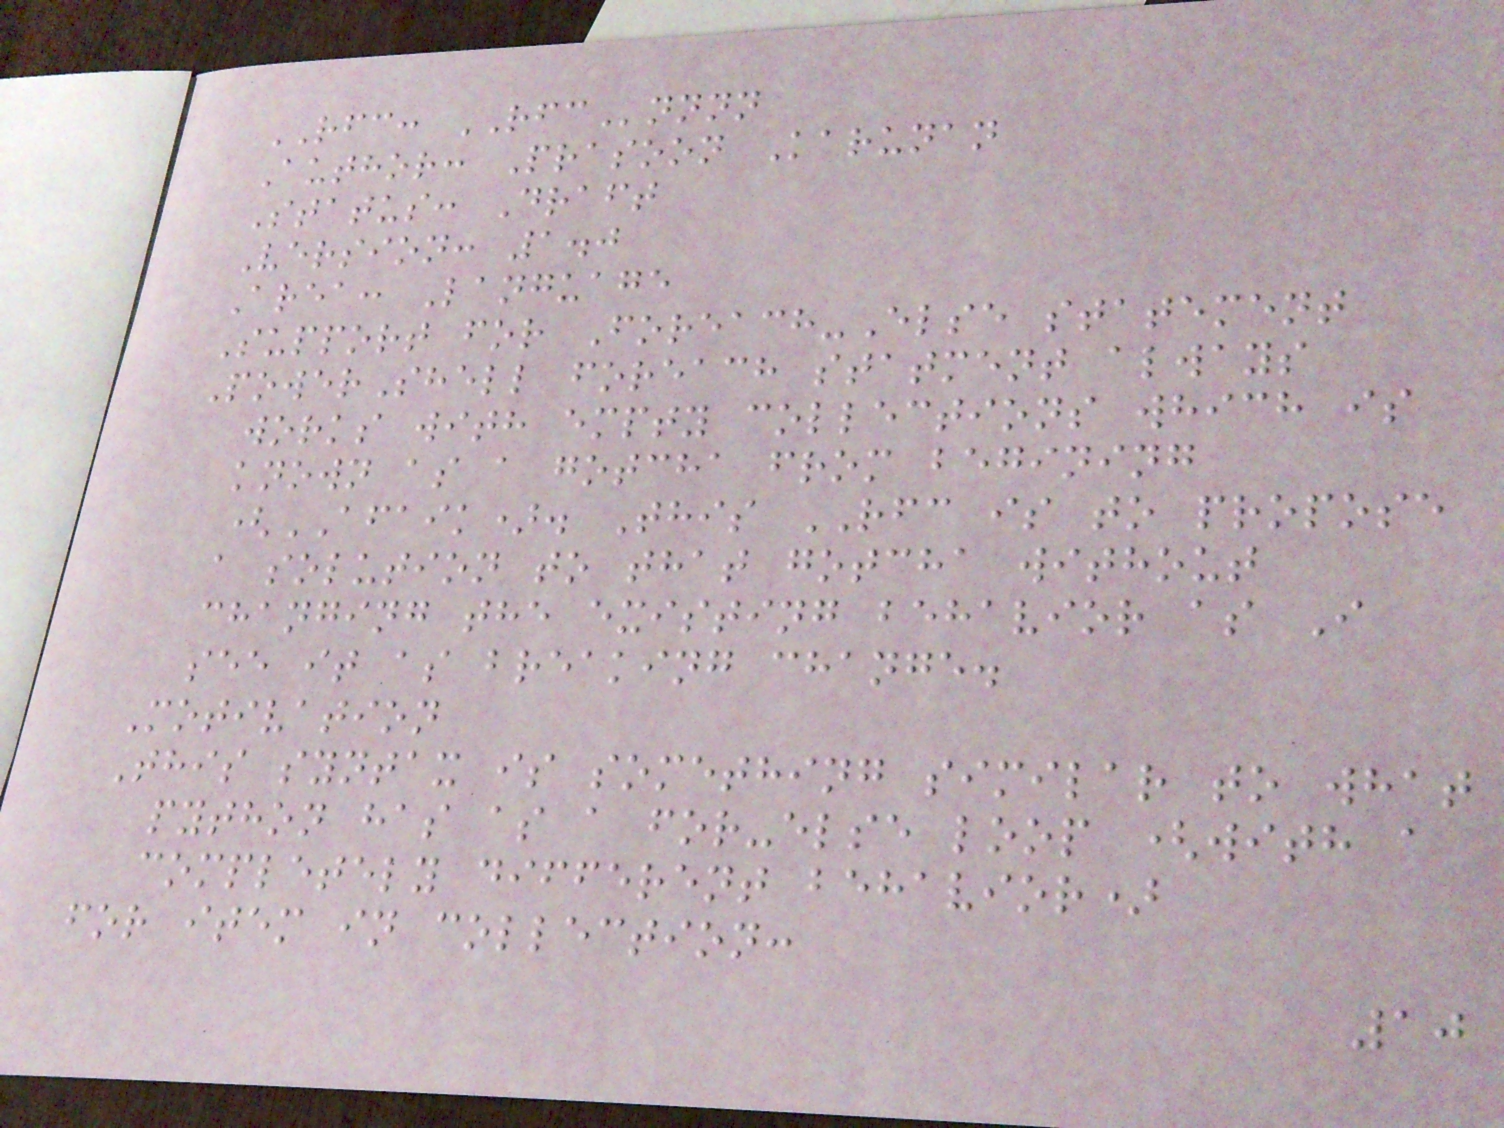RFC: RFCnnnn
Author: Prasoon Karunan
Status: Draft
Version: 1.0
Area: Language
Support for Foreach-Else statement
PowerShell foreach statment always
works with empty collections which is
known as a gotcha from begining
(AFAIK). This RFC is to propose
a solution to that gotcha without
changing the existing behavior as I
see it as breaking change.
Motivation
This syntax is something similar to what
python has as a for-else loop (with a
completely different behavior)
for item in collection:
10
